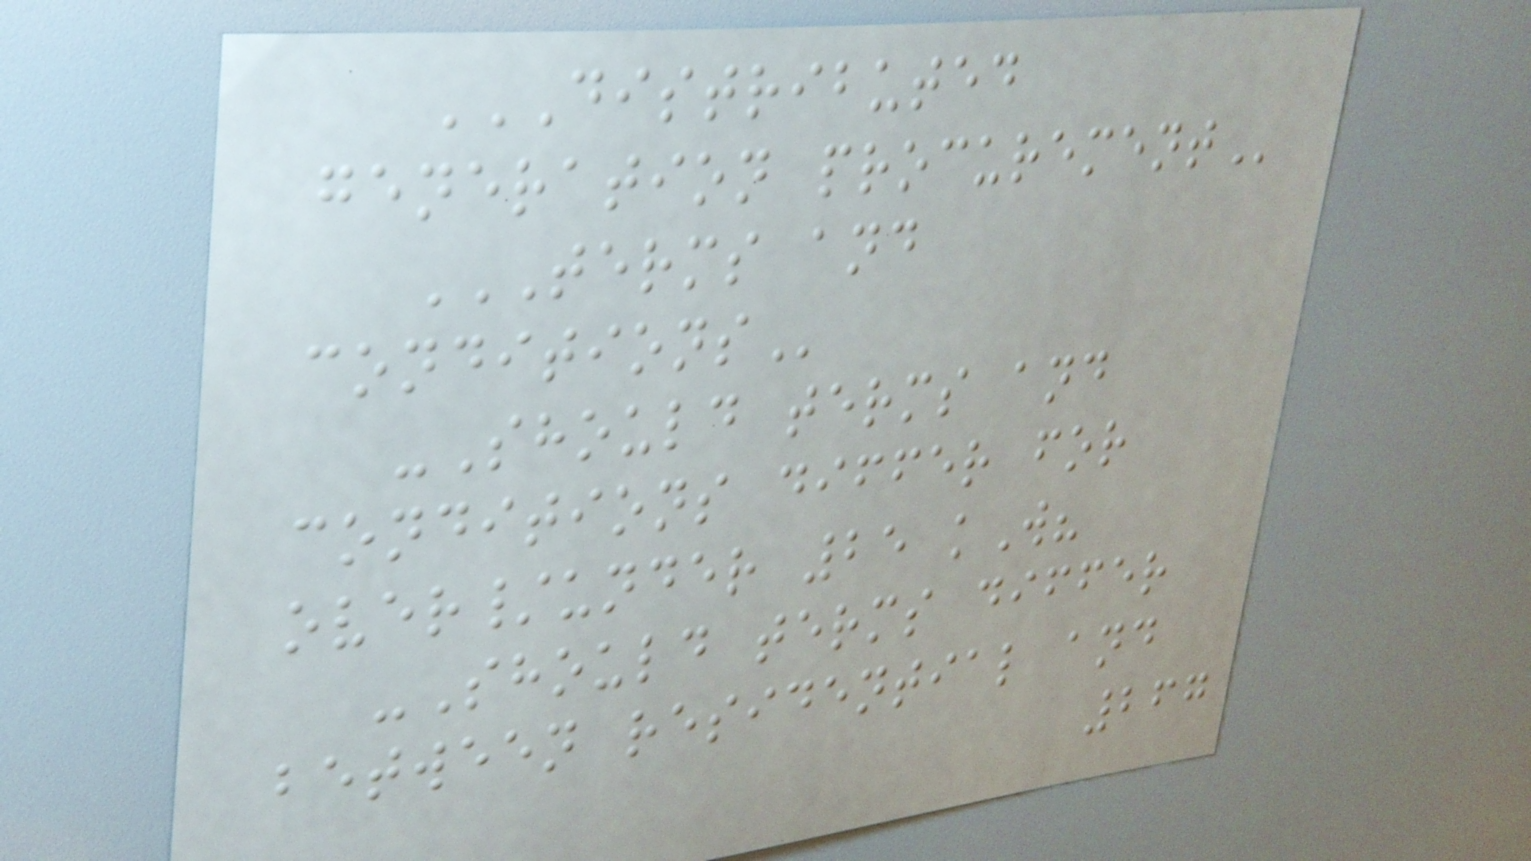DISTRIBUTED
GENERATION PROCUREMENT
TERMS AND
CONDITIONS
-Should terms and
conditions differ for
over/under 25 kW?
-Should terms differ
between residential and
267
